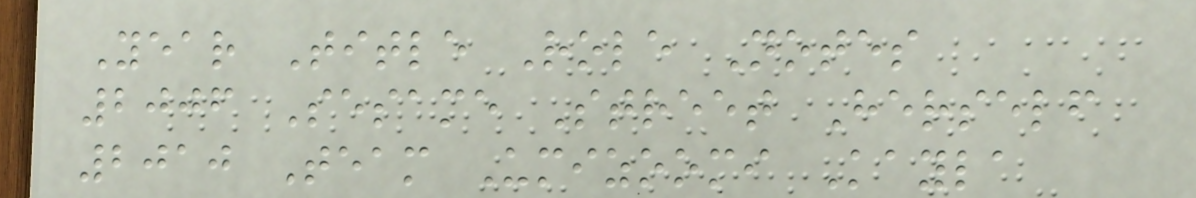Year Title Role Notes
2006 Sesame Street Herself
2010 Team Umizoomi Kayla
